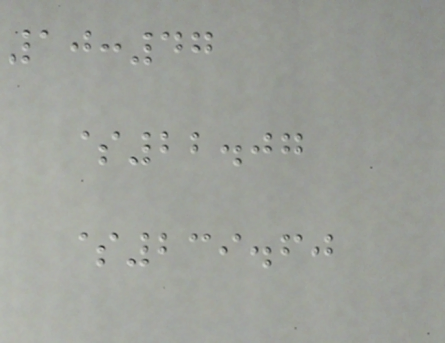10:47
$22.07
$239.60
